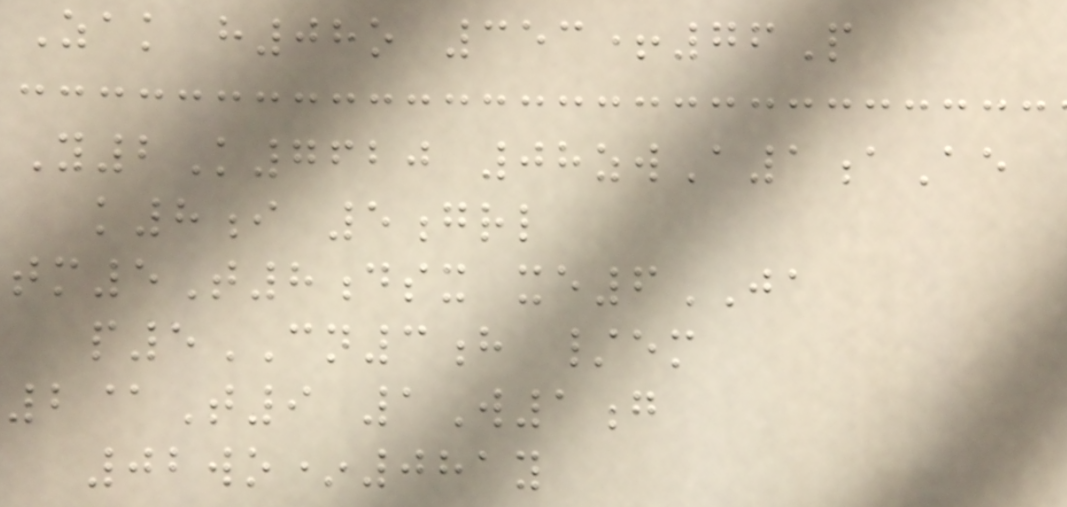Zak h08o 353+76P
Y2K7620 08zwA1aAe
k8i 5grl
tm5T8dsx xe6JA
p5CN3h /em
2@T9 1W1g
02wo*081y
